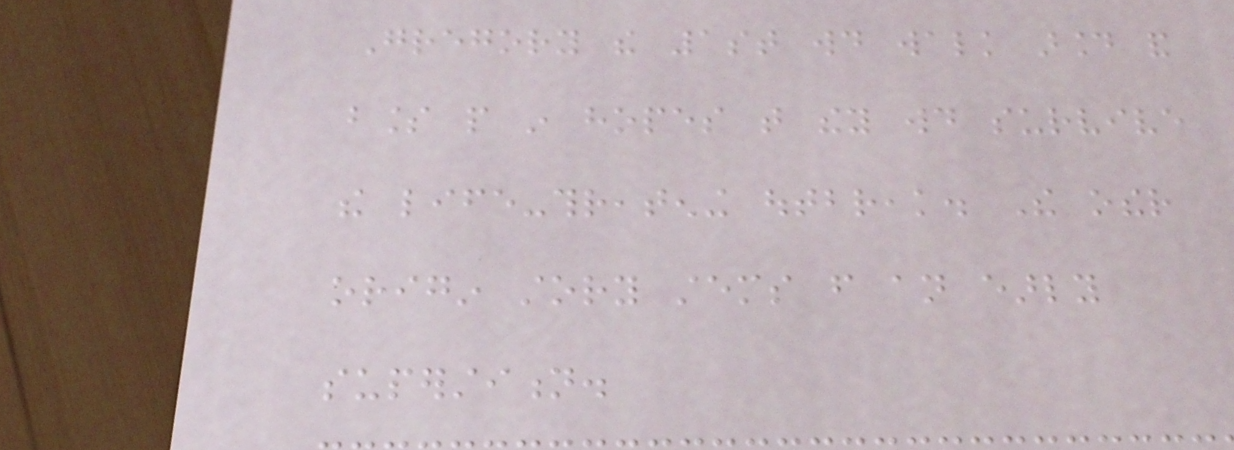Gregory the 1st would walk around and
bless people in hopes that they would survive
the life-threatening outbreak. The other
origin story stems from an early
superstition.
